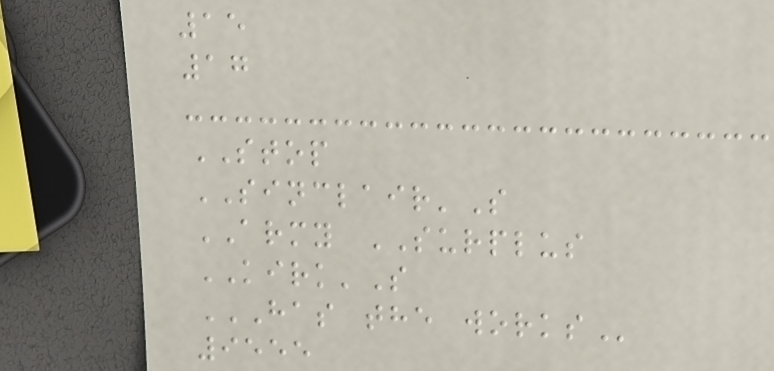15
17
STOP
SINCLAIR'S
ARMY SURPLUS
KIRK'S
HAS THE WORKS
9555
